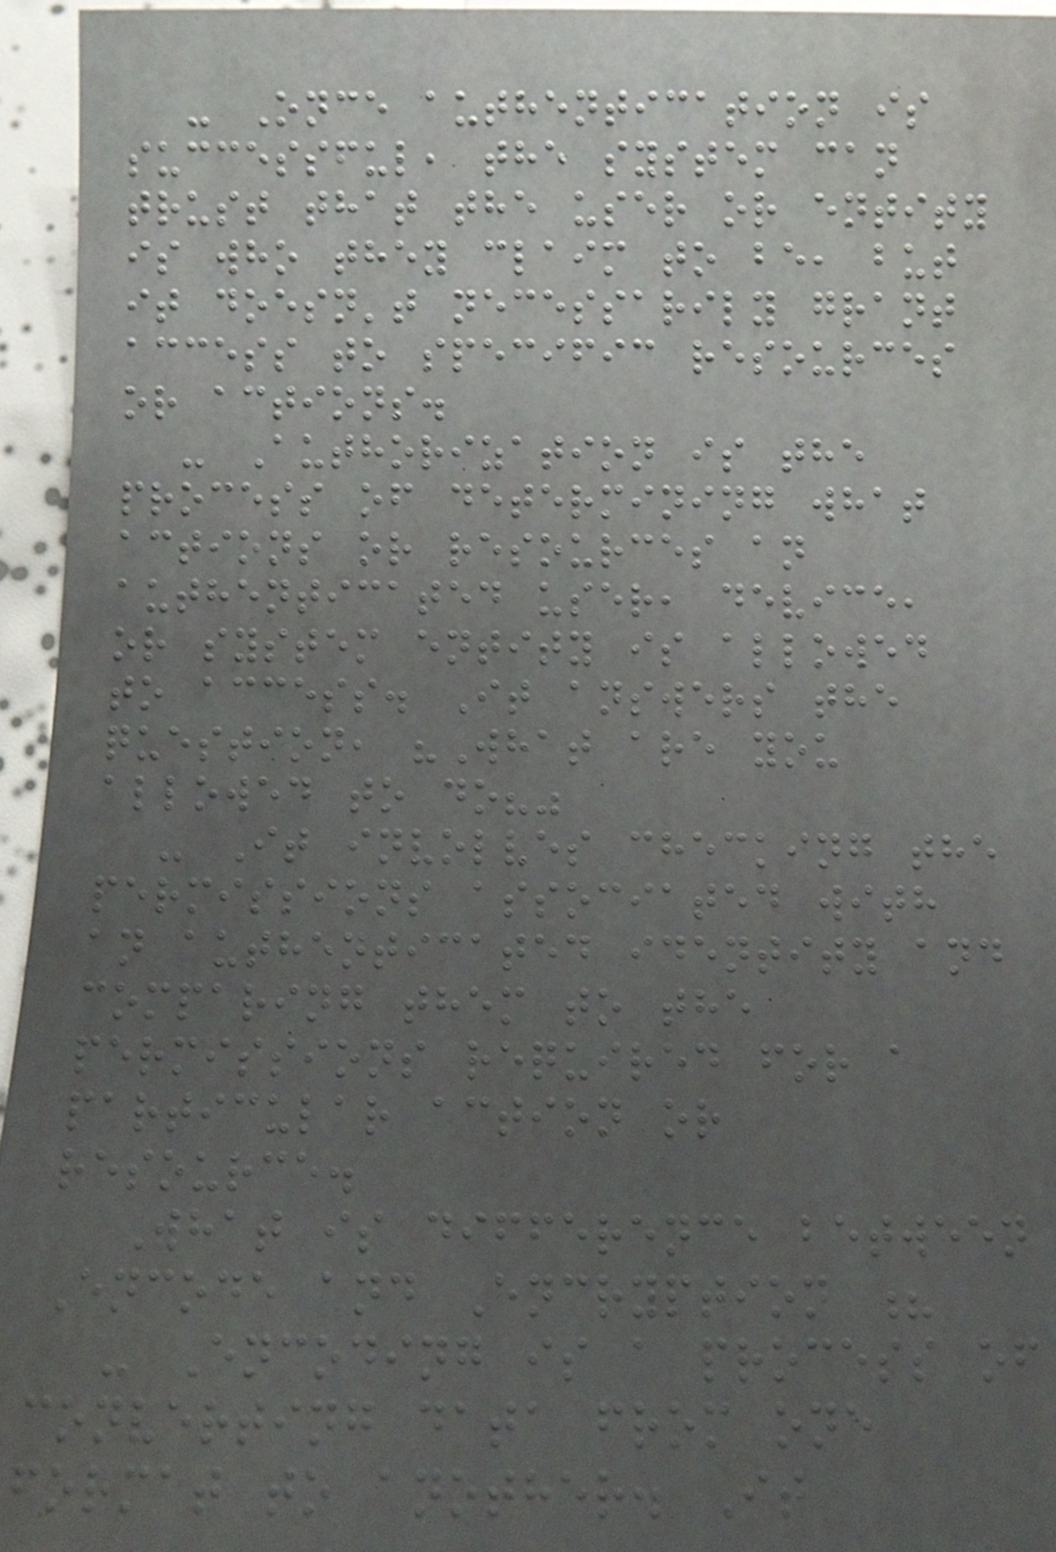- Once authentication is
successful, the system can
trust that the user or entity
is who they claim to be, but
it doesn't necessarily grant
access to specific resources
or actions.
- Authorization is the
process of determining what
actions or resources an
authenticated user, device,
or system entity is allowed
to access. It answers the
question, "What are you
allowed to do?"
- It involves checking the
permissions associated with
an authenticated identity and
comparing them to the
permissions required for a
particular action or
resource.
What is difference between
Encode and Encryption ?
- Encoding is a process of
converting data from one
format to another. It
